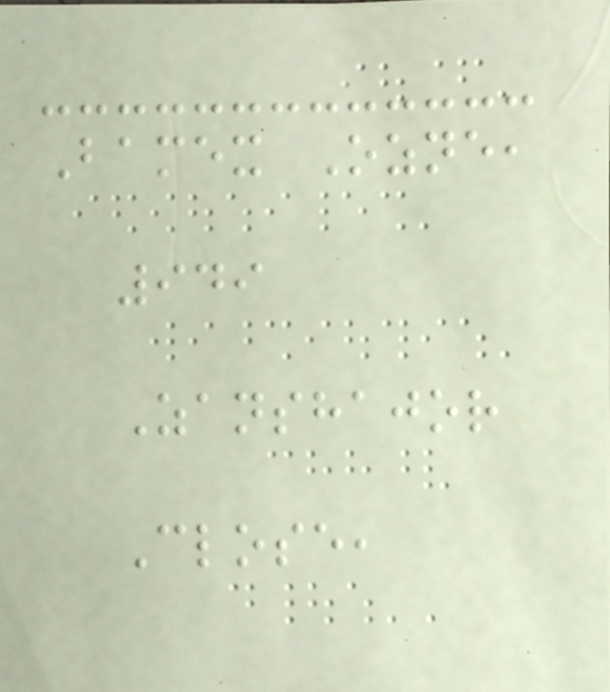Bamex Ozne,
949
Zanshajor
Close,
